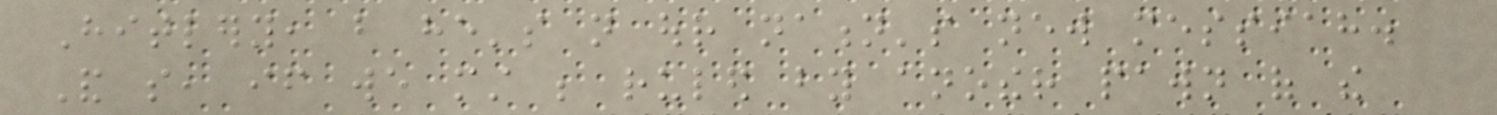Hitlery, but he's not our nation's new messiah.
And so, if we must be ruled by another pawn of the
